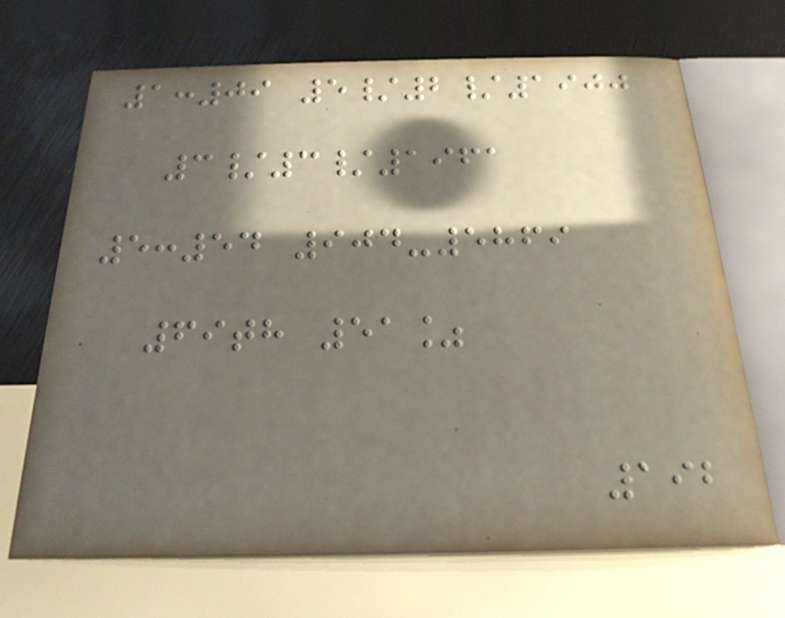1:09 5/2/1900
3/3/1961
5:54 904-5869
69th 51%
192
